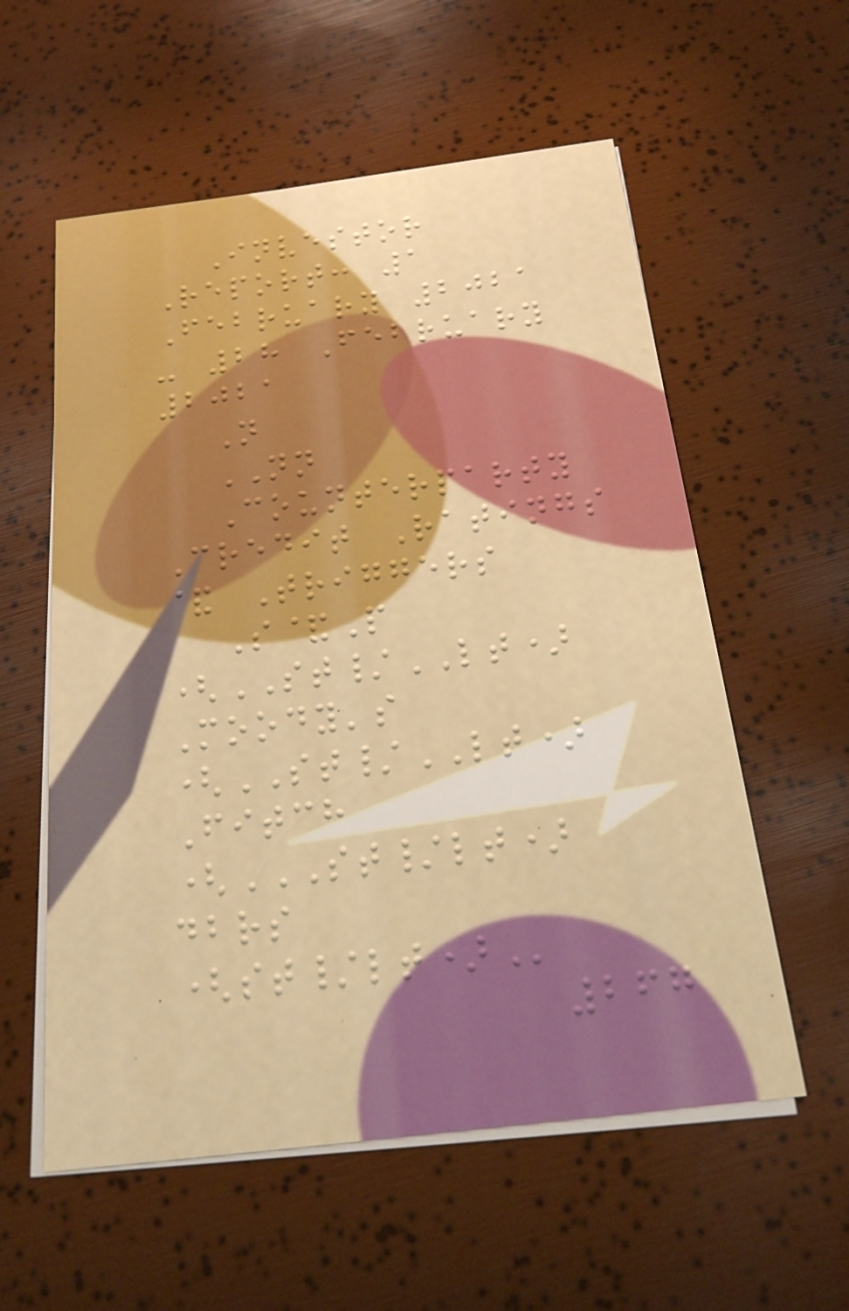Investor
Report: 1
February 2021
- 28 February
2021
N
NN
Counterparty
Credit Ratings
& Triggers
S&P
(ST/LT)
Moody's
(ST/LT)
Fitch
(ST/LT)
DBRS
(ST/LT)
267
